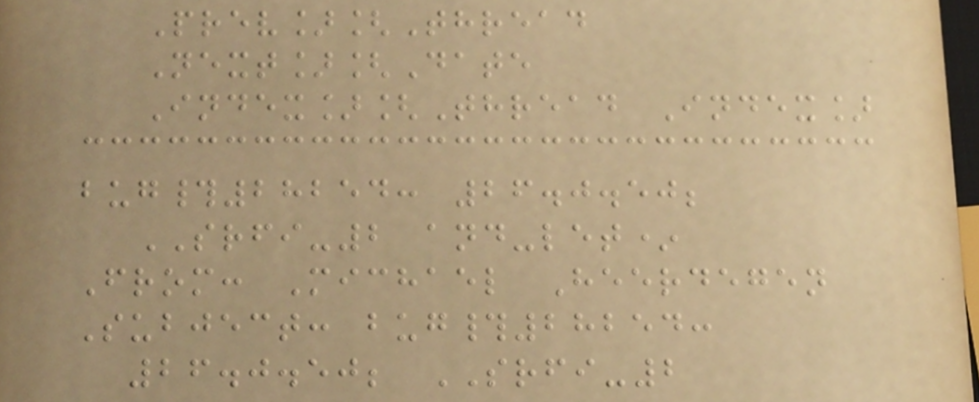Prev][Thread
Next][Date
Index][Thread Index]
bug#28254: 26.0.50;
SRFI-2 and-let*
From: Michael Heerdegen
Subject: bug#28254:
26.0.50; SRFI-2
